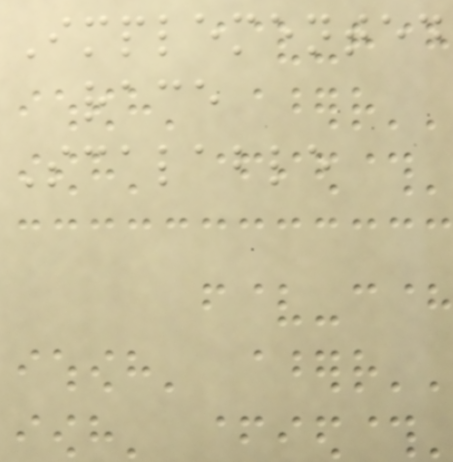Implemented
race
Scalable
